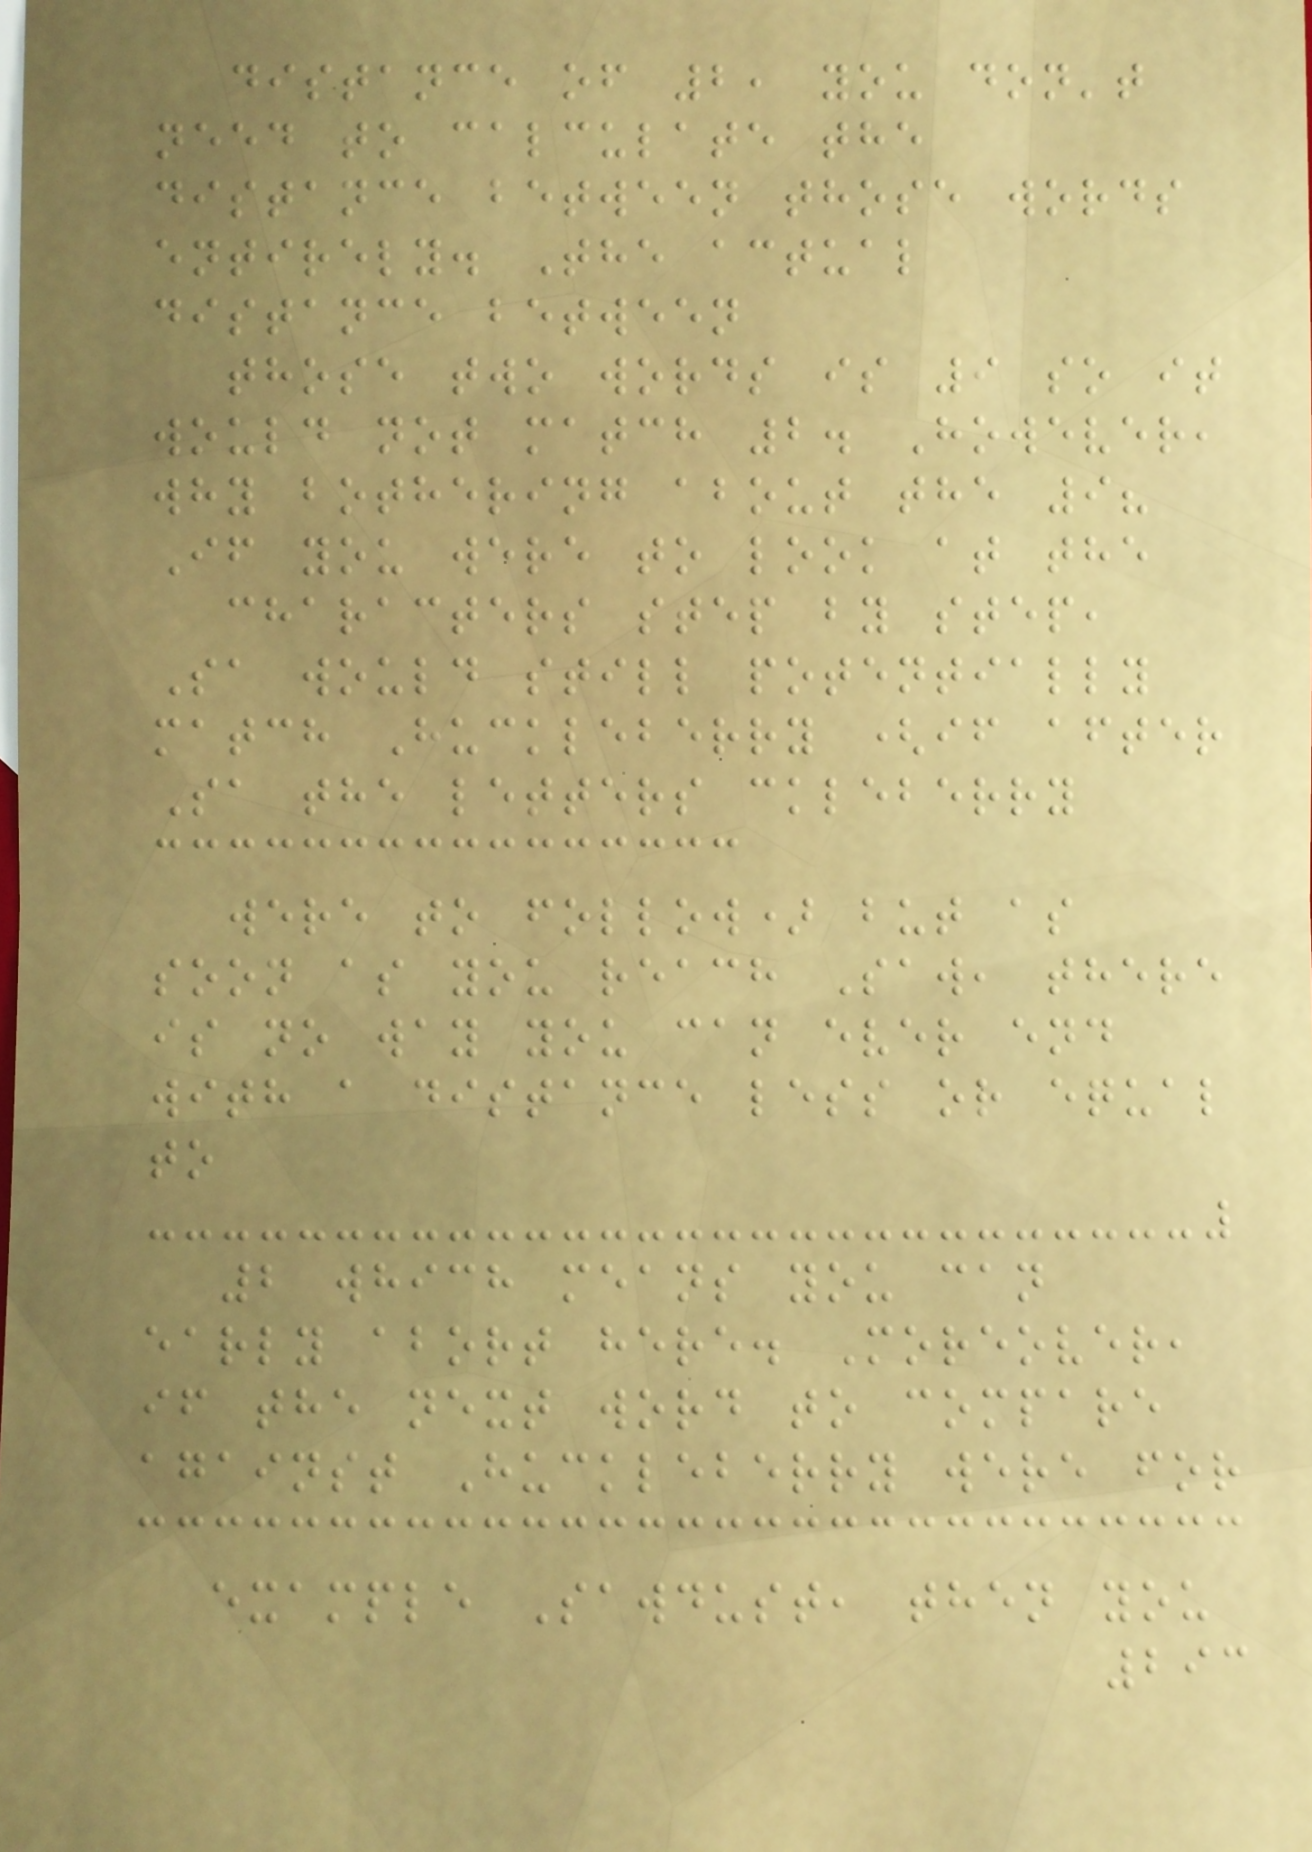distance of 2, you don't
need to calculate the
distance between those words
entirely. The actual
distance between
those two words is 9 so it
would not match 2. However,
why bothering about the 9?
If you were to look at the
characters step by step,
Sa would still potentially
match Huckleberry (if after
Sa the letters ckleberry
were to follow) but as
soon as you reach Saw, there
is no way you can ever end
with a distance less or equal
to
2 which means you can
early abort here. Moreover,
if the next word to compare
against Huckleberry were for
example Sawdust, then you
293
